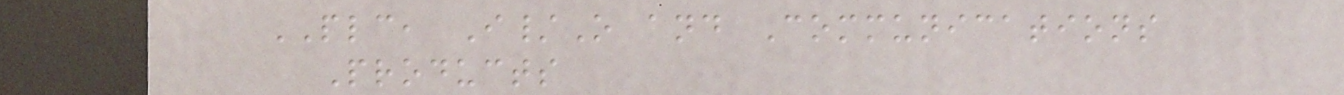PLC, I/O and Communications
Products
